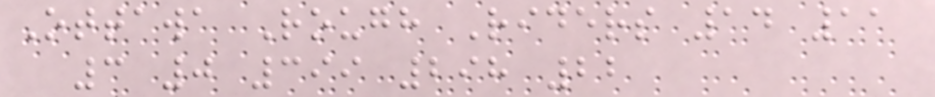Ottawa Rough Riders 14 11
3 0 399 298 22
